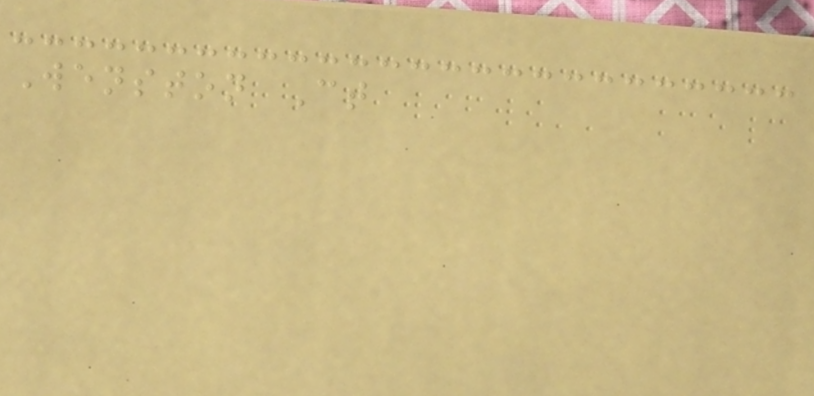Wenston Ct
